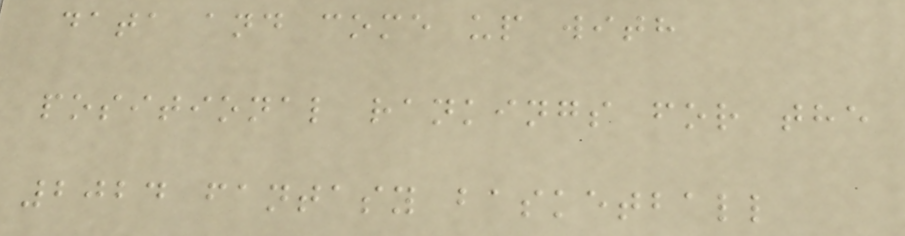data and come up with
positional rankings for the
2024 fantasy basketball
